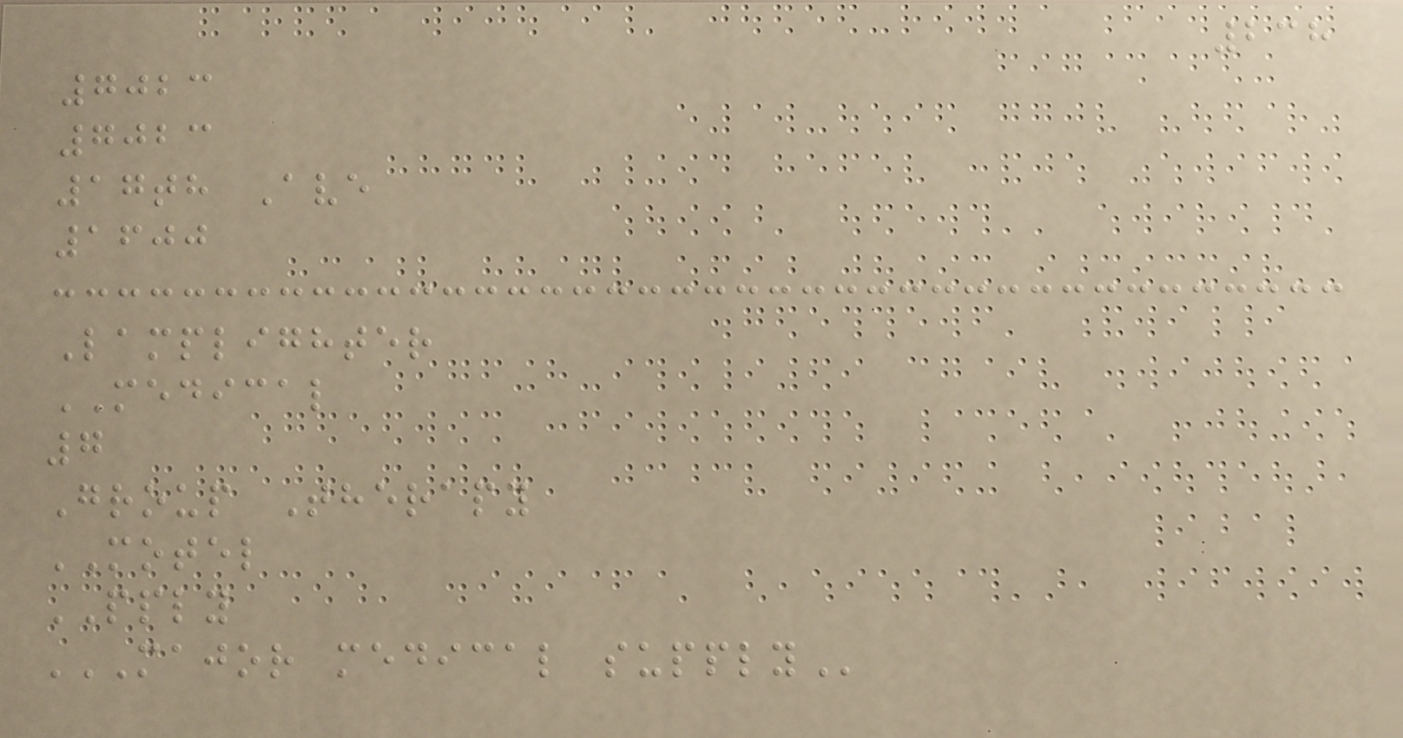238
7023
7023
17th Ave
1600
Lamplighter
MEDICAL
7
Group Therapy
MOTEL
PPLY
MAJOR MEDICAL SUPPLY
